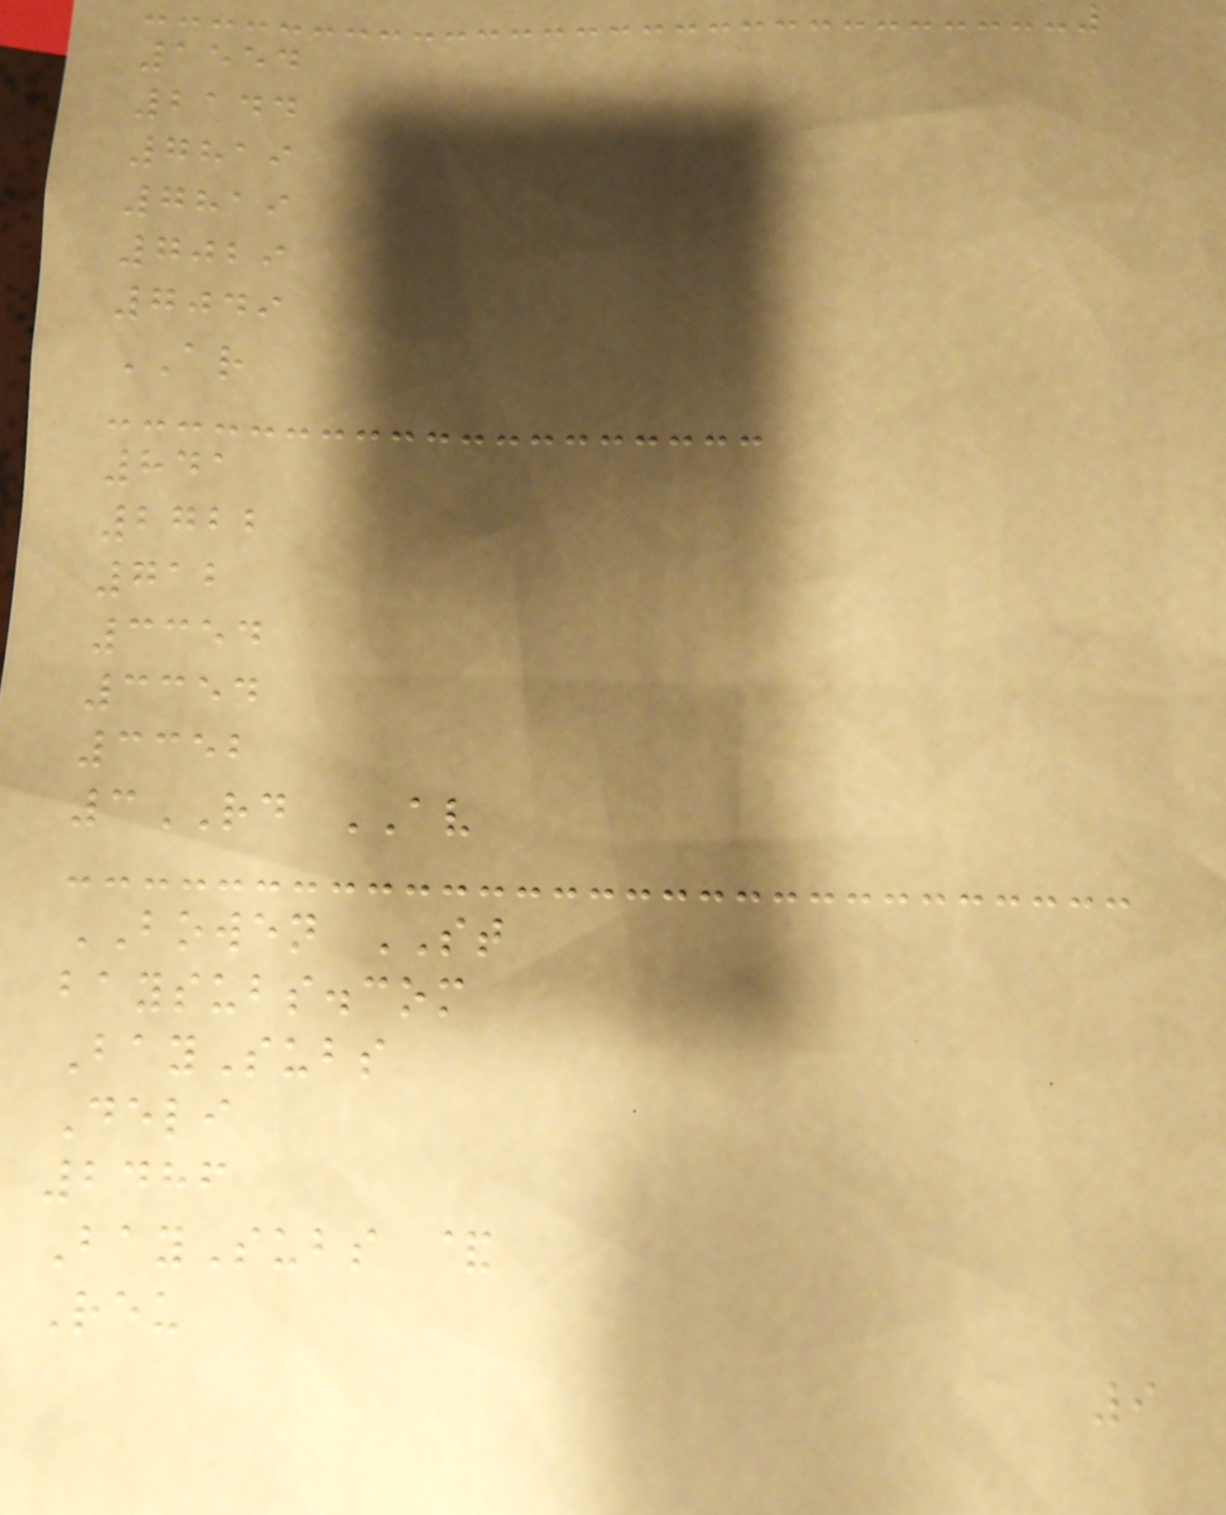1554
2144
7819
7819
7029
7049
AR
841
2722
712
3354
3354
3352
3RD AV
BOWEN ST
baysubs.com
BaySubs
Deli
2486
BaySubs &
Reu
9
